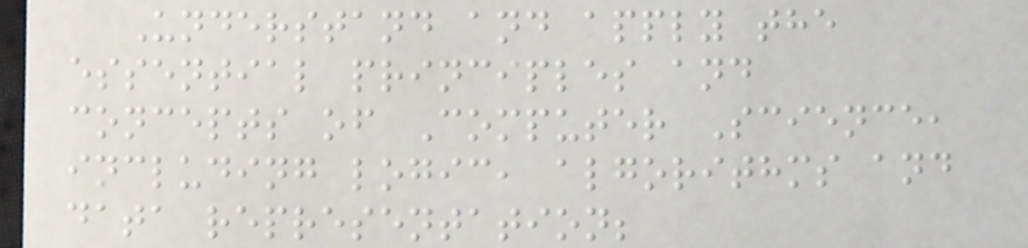Understand and apply the
essential principles and
concepts of Computer Science,
including logic, algorithms and
data representation;
